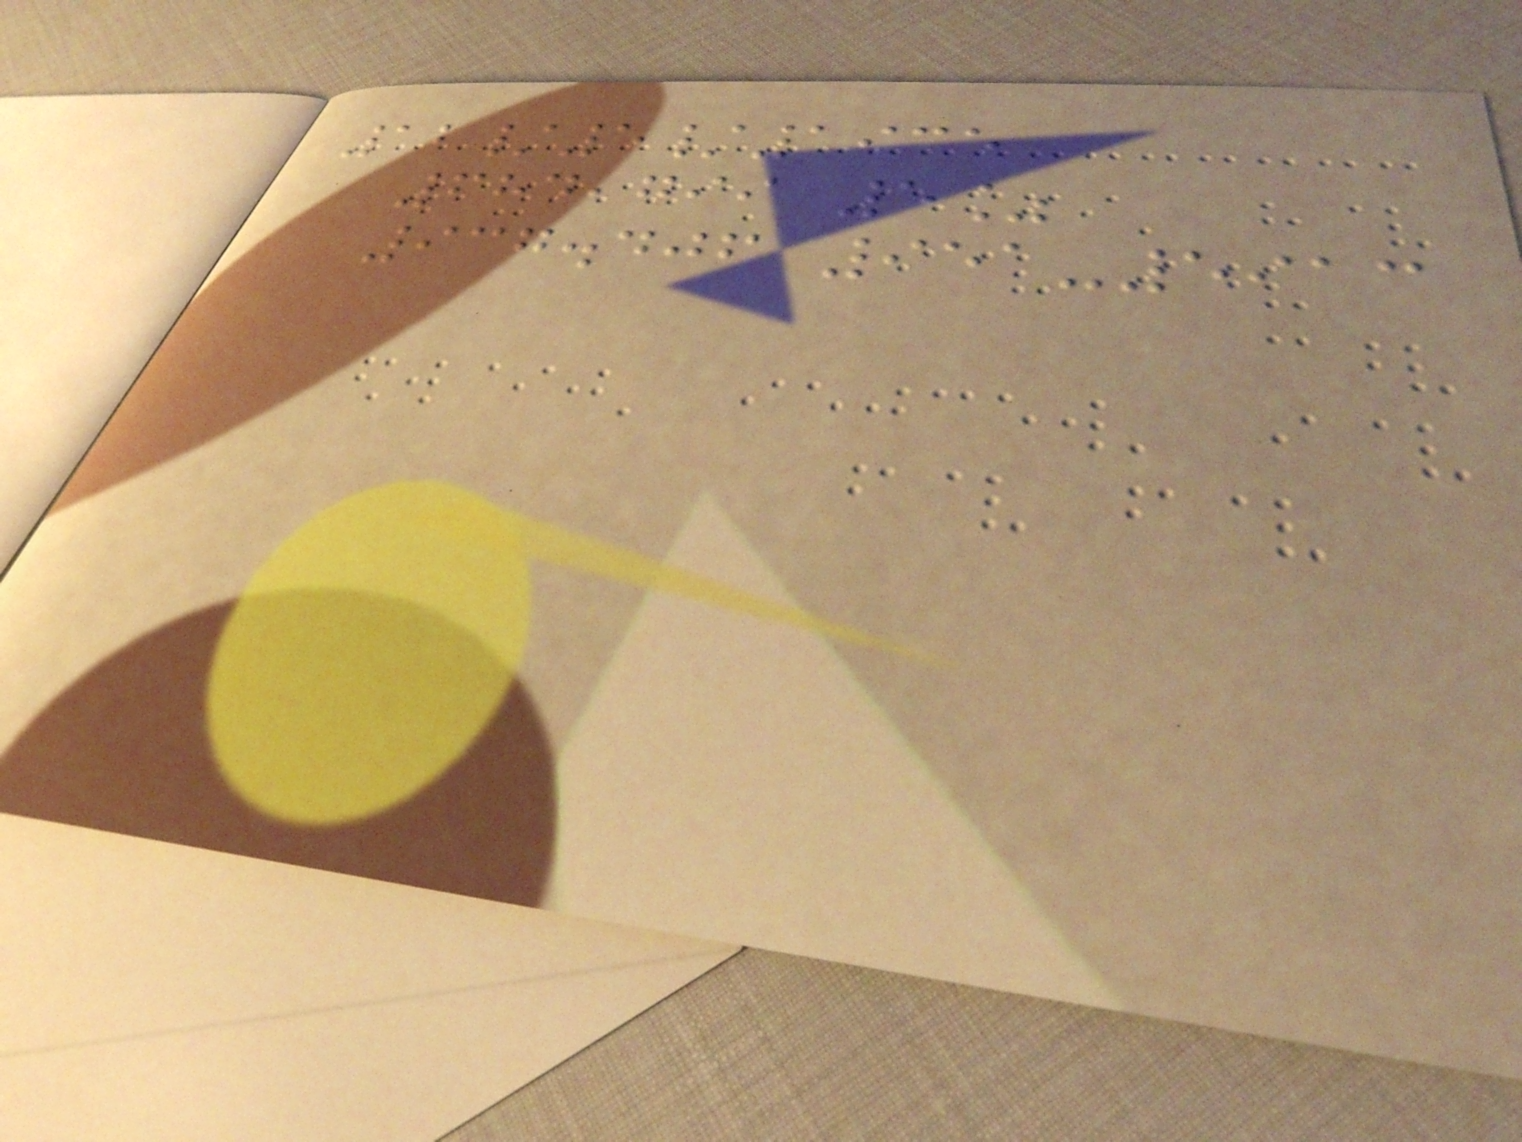12/5/1935
684,799 5%
937.406 951-5913
